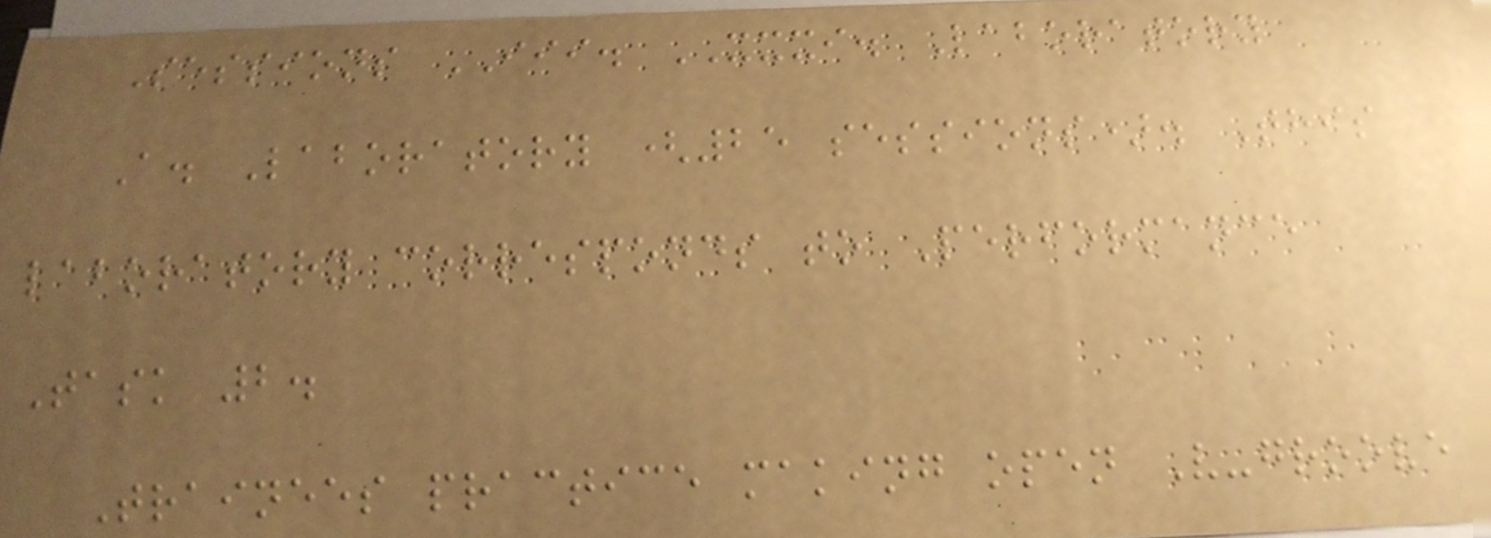Sessions III. XXXI. Laboratory
A. Laboratory (25 sessions). This
laboratory corresponds to Performance
Task 2.
Trainees practice making open V-groove
